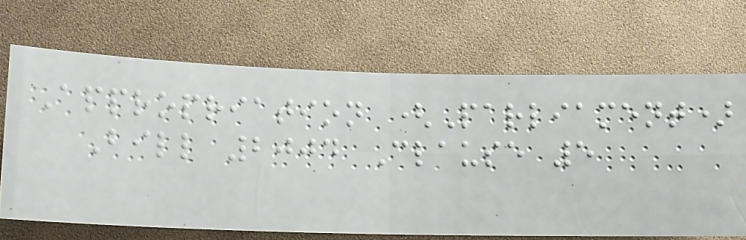Appropriation (Parliament)
Bill 2004 Clause 5
